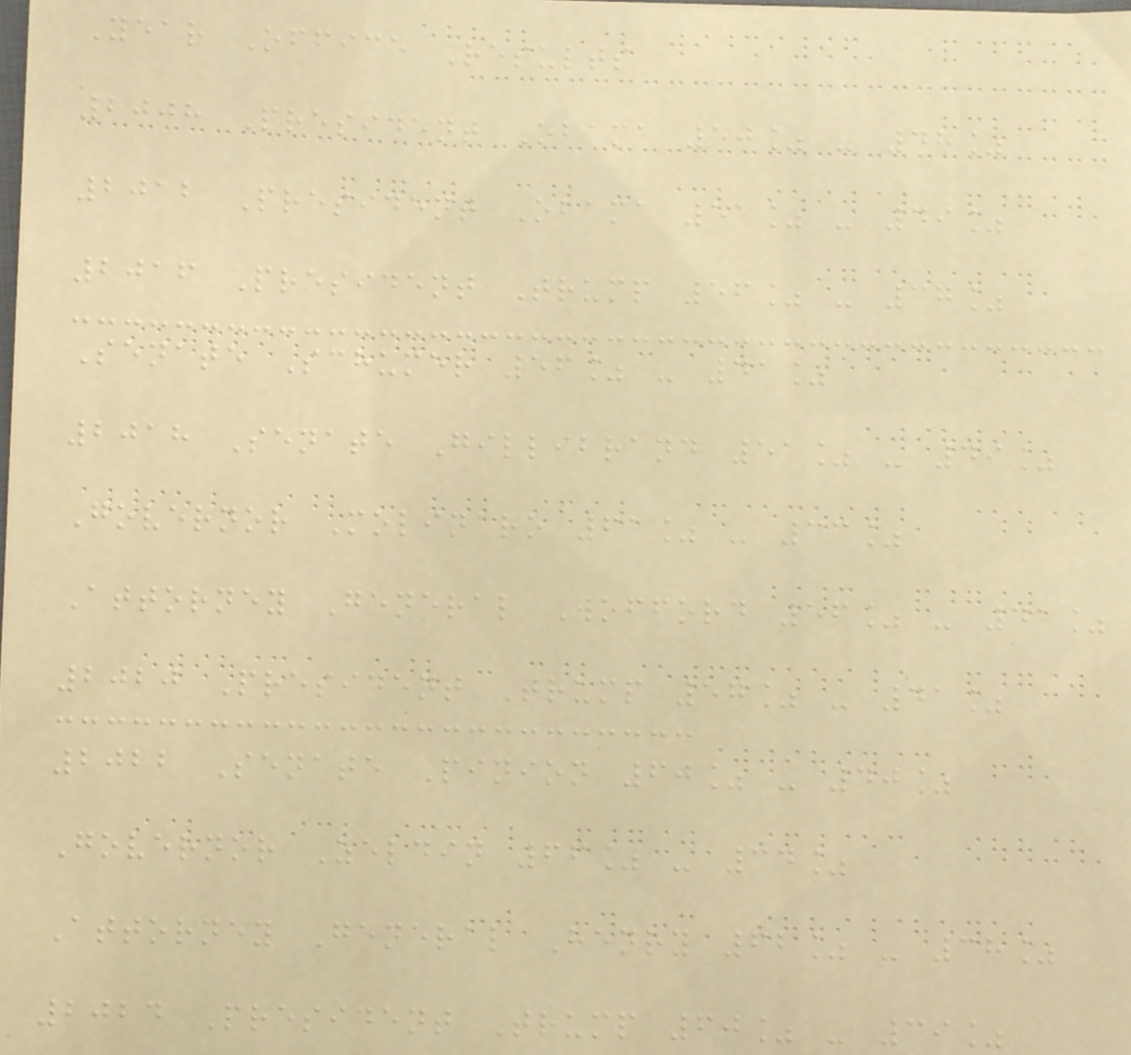Year Office Results
2008 President Obama 50% - 48%
2012 President Obama 51% - 49%
2016 President Trump 56% - 37%
Senate Schumer 56% - 41%
2018 Senate Gillibrand 51% - 49%
Governor Molinaro 61% - 33%
Attorney General Wofford 56% - 41%
2020 President Trump 57% - 41%
2022 Senate Pinion 60% - 40%
Governor Zeldin 66% - 34%
Attorney General Henry 62% - 38%
2024 President Trump 60% - 39%
